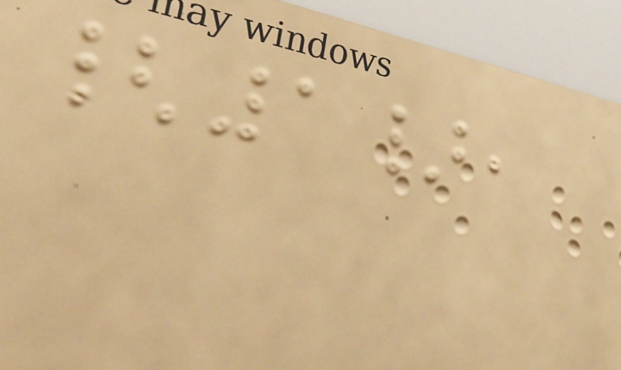{1},
